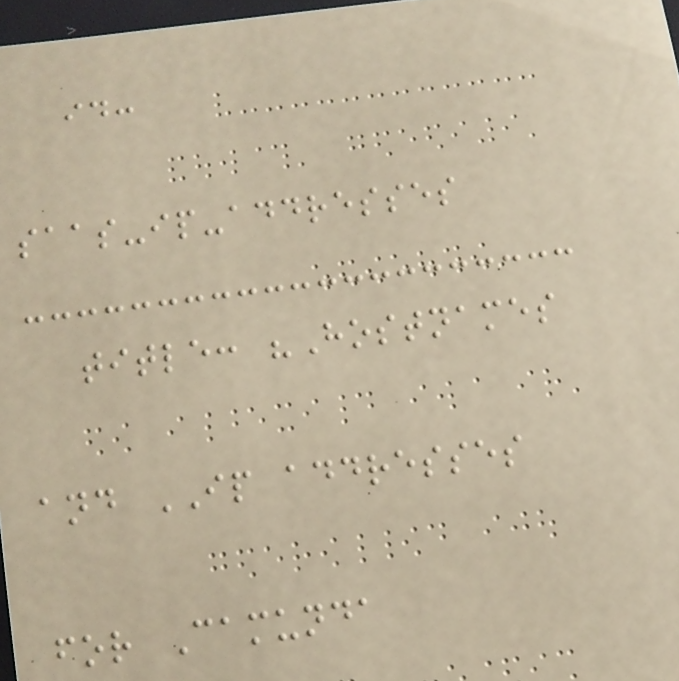id:
saas-ip-addresses
title: "Hostnames
and IP addresses
for Camunda
